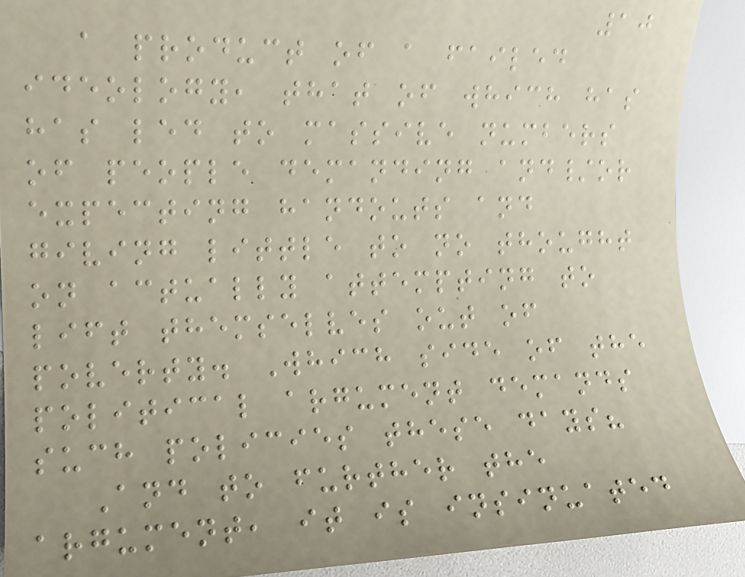10
a product of a failed
ideology, that of which has
has led to massive numbers
of people demanding and/or
expecting handouts and
giving little to no thought
on actually attempting to
lift themselves out of
poverty. Which side of the
political argument demands
such policies these days?
And to further the
argument, it is insinuated
